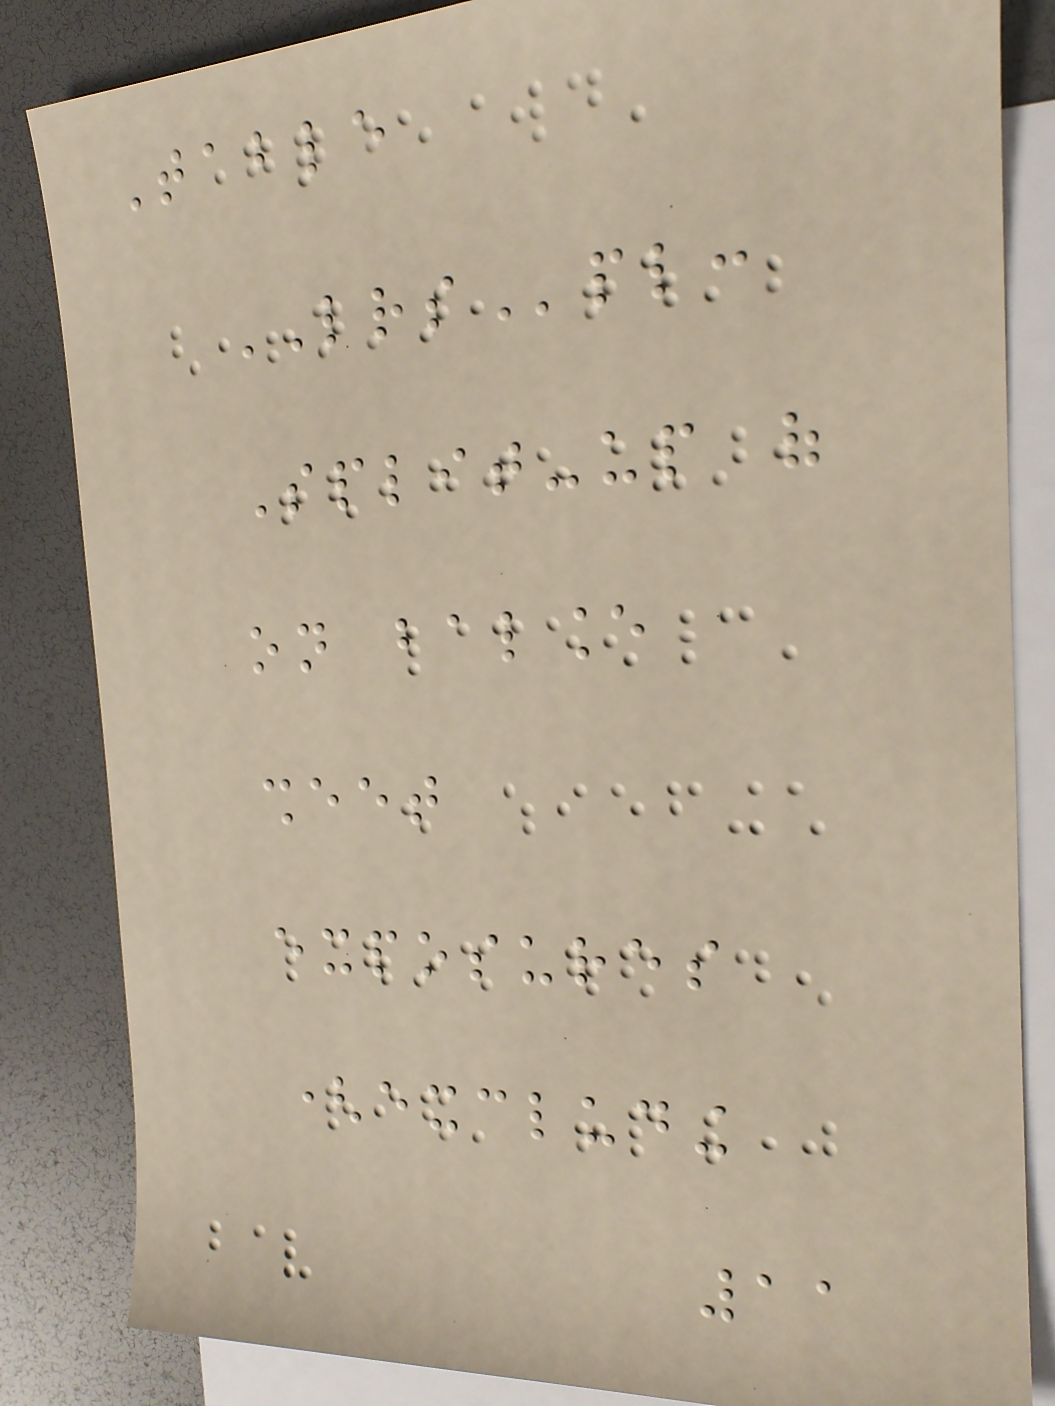Table
LRSpl:
Split-up of
on balance
sheet
exposures
(excluding
11
